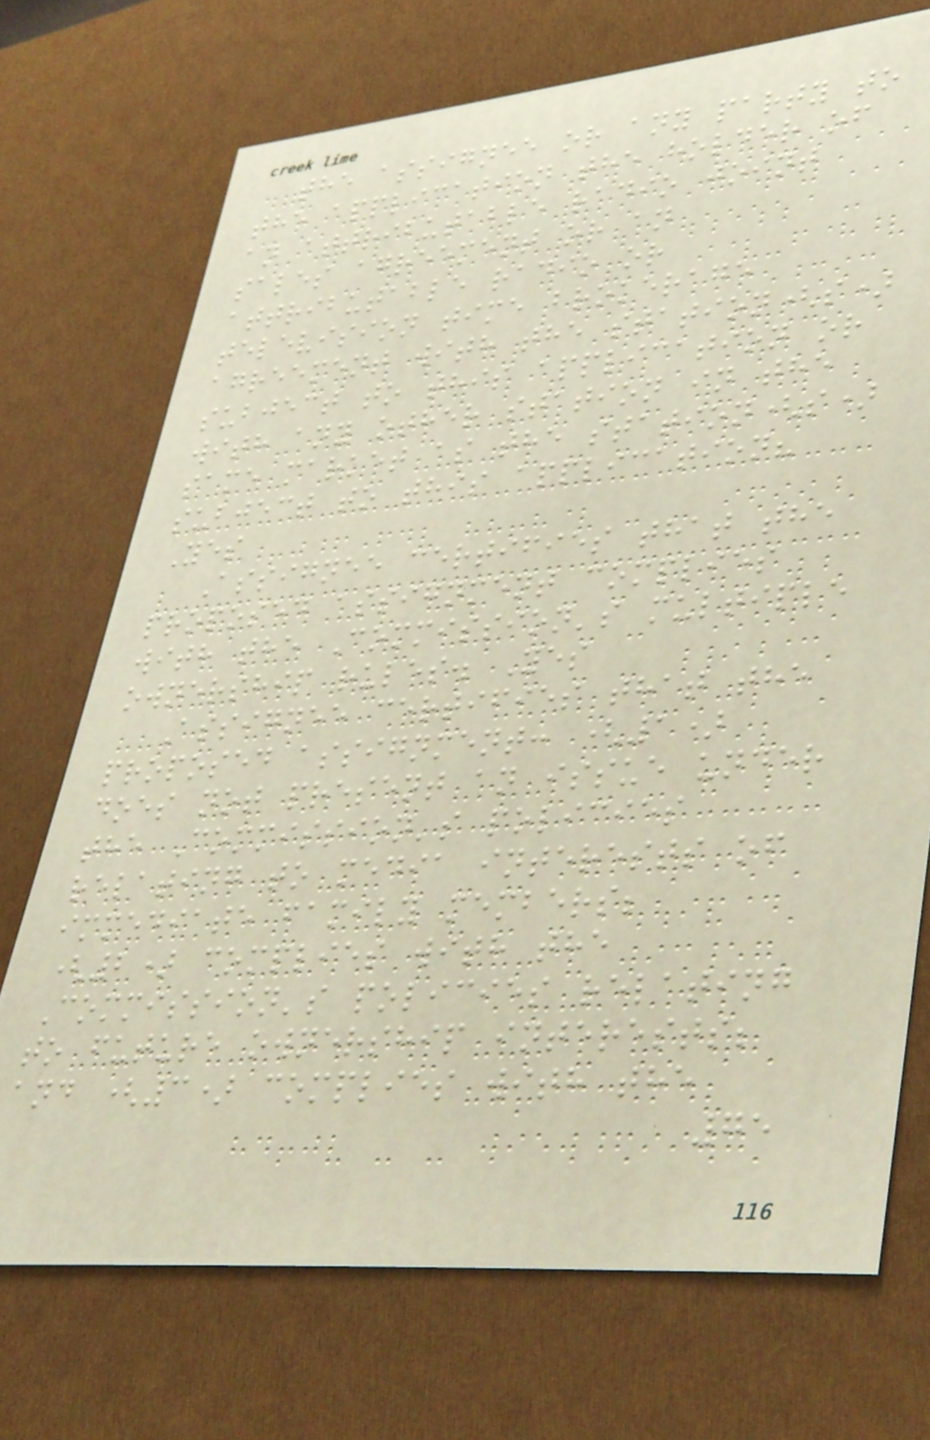the assignee or any party to
the application the holder of
an attributable radio joint
sales agreement or an
attributable radio or
television time brokerage
agreement with the station(s)
subject to this application or
with any other station in the
same market as the station(s)
subject to this application?
Yes
Assignee certifies that the
proposed assignment complies
with the Commission's multiple
ownership rules. Yes
Assignee certifies that the
proposed assignment: (1)
does not present an issue under
the Commission's policies
relating to media interests of
immediate family members;
(2) complies with the
Commission's policies relating
to future ownership interests;
and (3) complies with the
75
